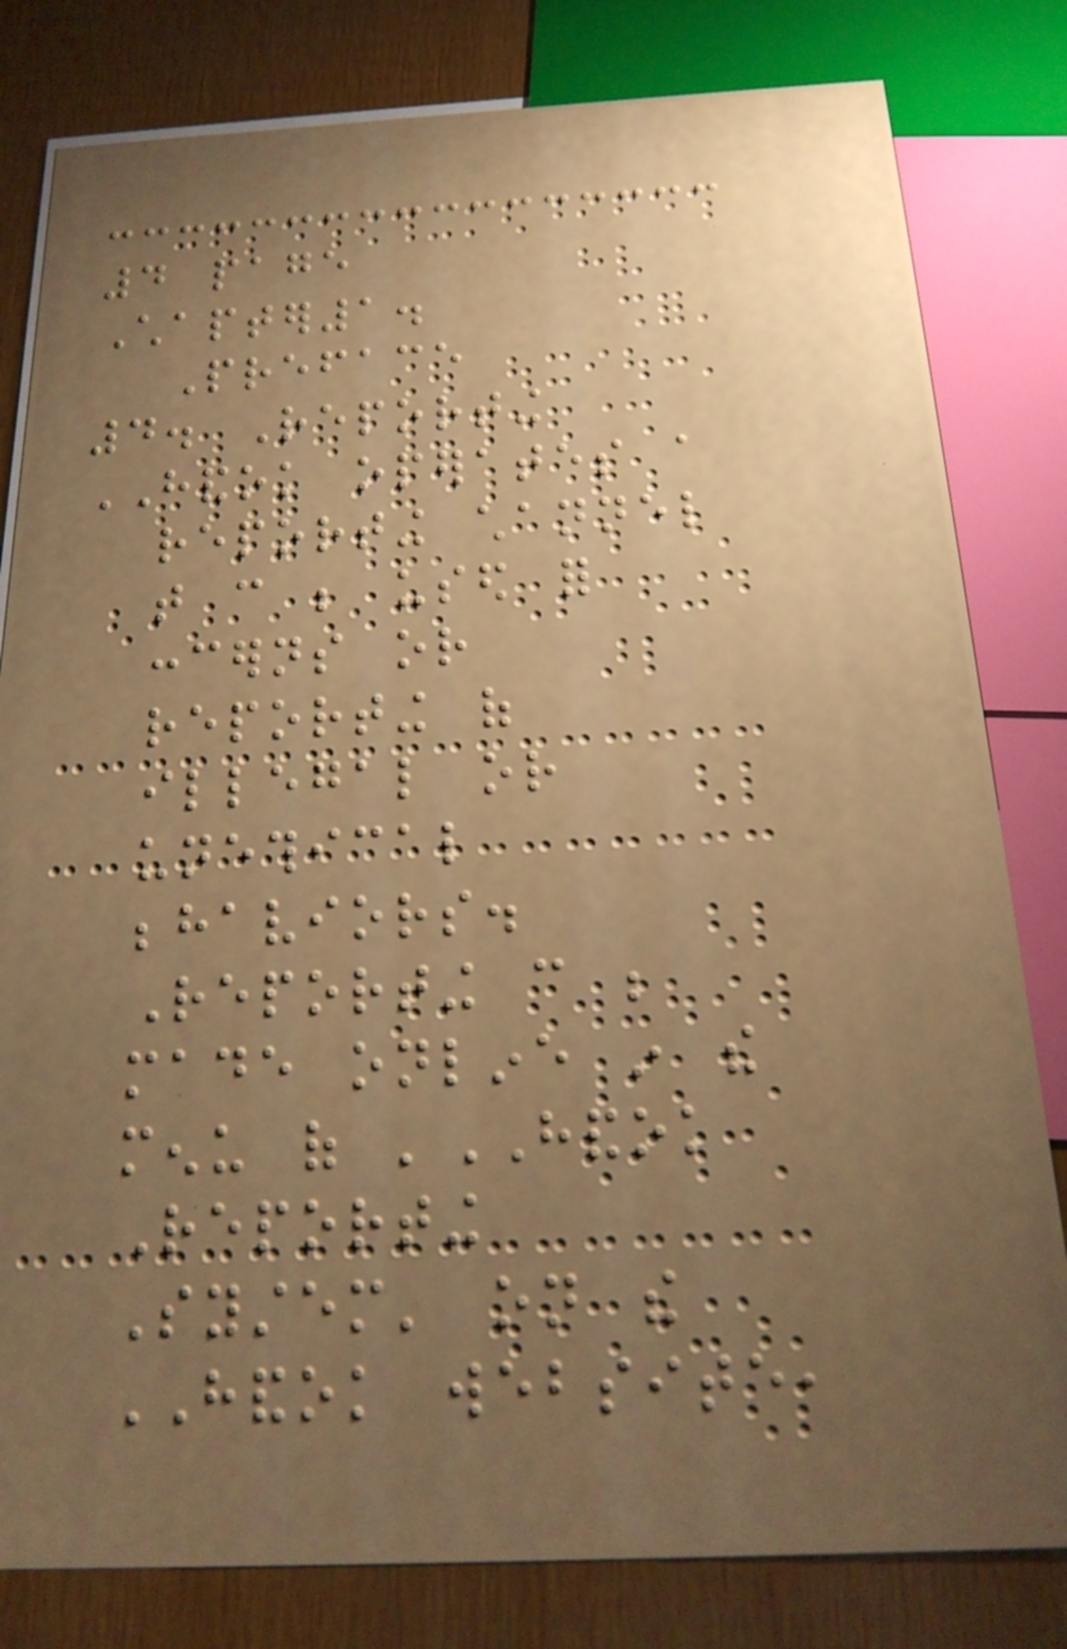4 page
Chapter1.
Preface
4. Reporting
HANDOK operates a
reporting channel
that can be used for
concerns or
reporting of
illegal or
unethical
behaviors.
Reporting can be
made online in the
menu of 'HANDOK
Reporting
System' on the
HANDOK website,
